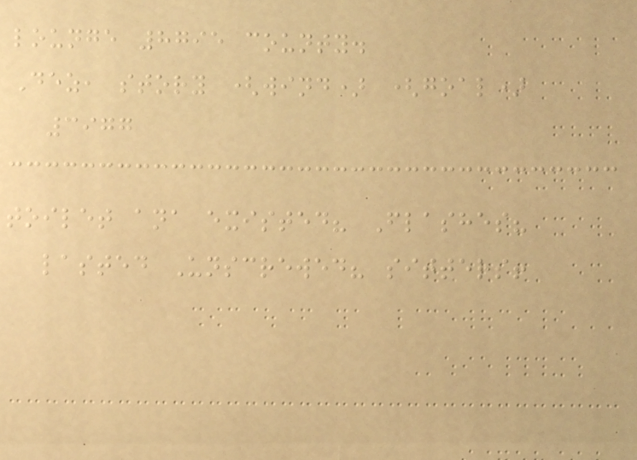lounge 8795 county.
Dez, story (wind) (goal)
3977
toilet ana existed? Flashes?
lasted Unscrewed? sitters!
